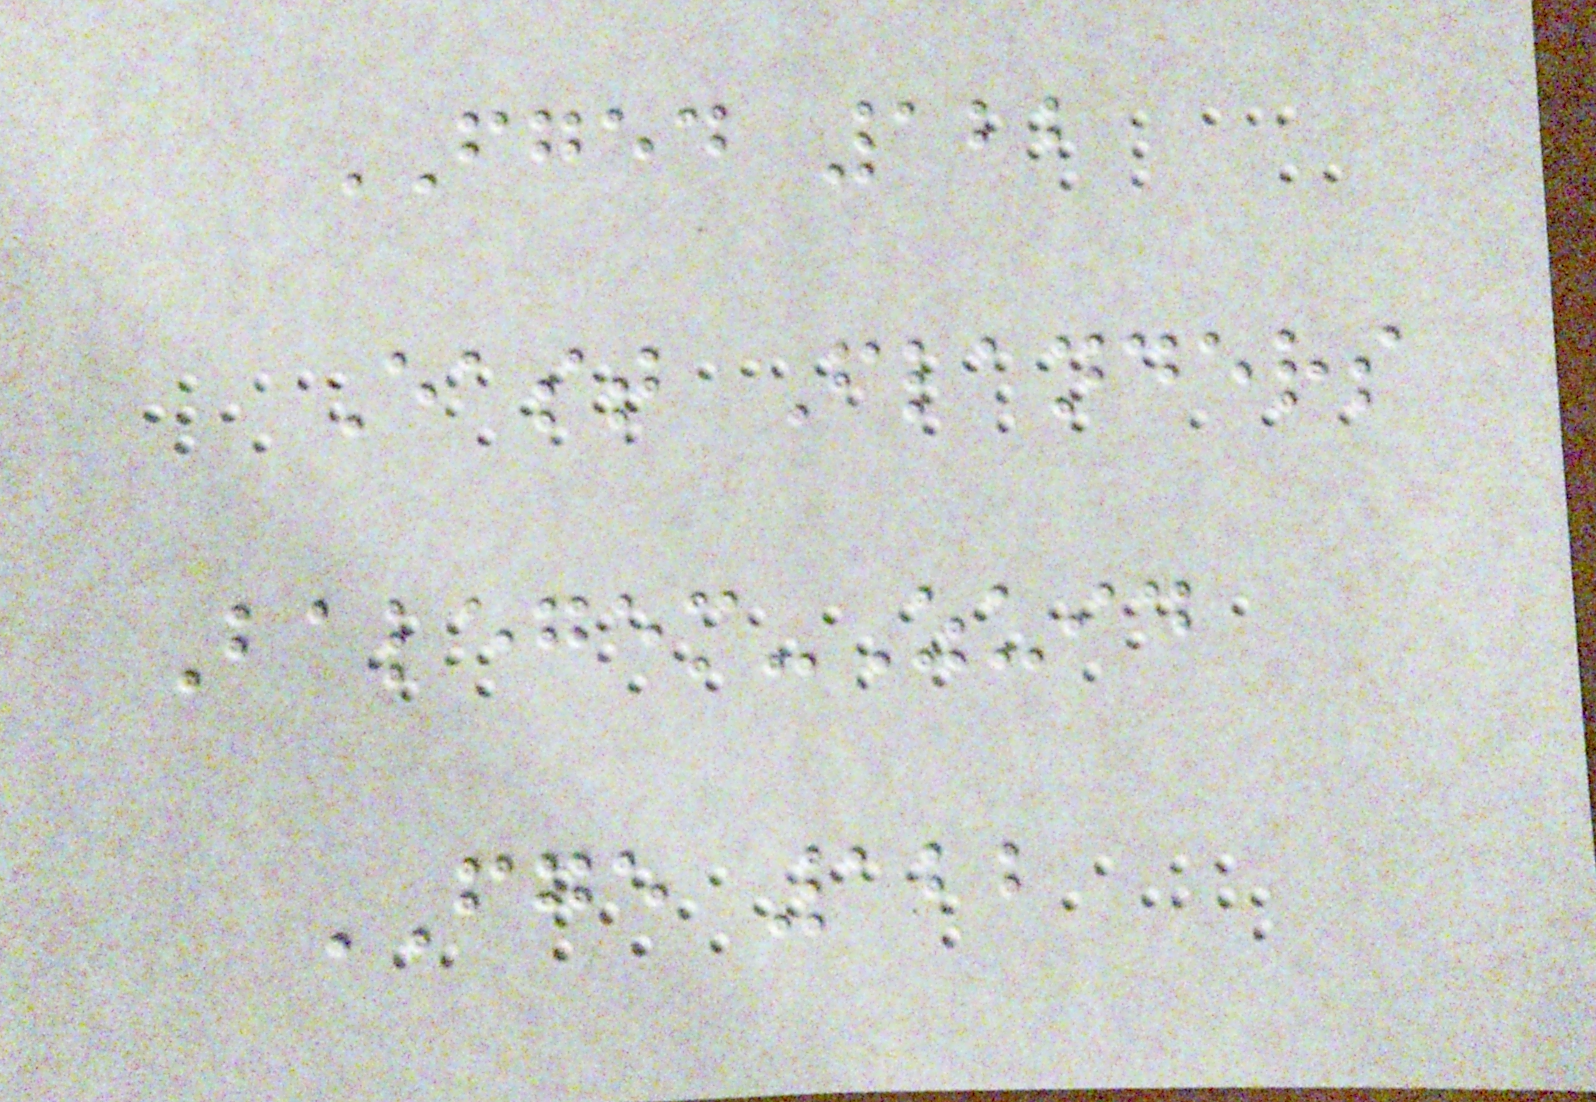FGED 122
East Flanders
Balegem-Zuid
FGE 122
